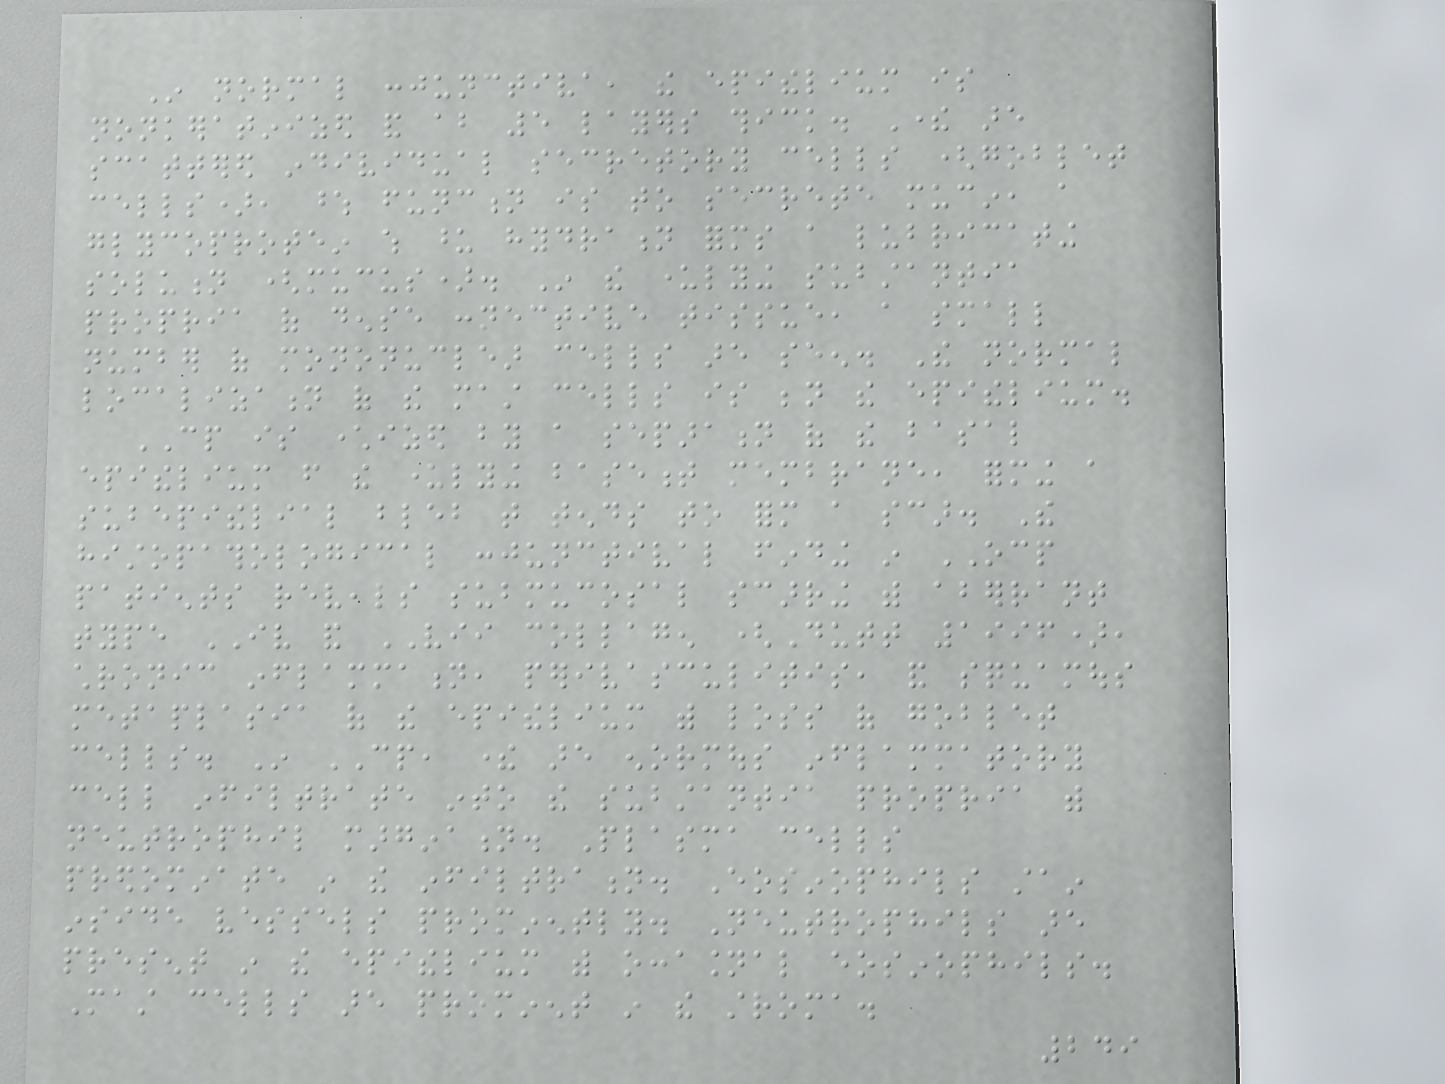In normal conjunctiva, the epithelium is
nonkeratinized and about 5 layers thick. There are
scattered individual secretory cells (goblet
cells), whose function is to secrete mucin, a
glycoprotein which upon hydration forms a lubricating
solution (mucus). In the underlying substantia
propria of dense connective tissue, a small
number of mononuclear cells are seen. The normal
localization of the mast cells is beneath the epithelium.
CP is characterized by a separation of the basal
epithelium from the underlying basement membrane, forming a
subepithelial bleb that tends to form a scar. The
histopathological conjunctival finding in OCP
patients reveals submucosal scarring with aberrant
type IV and VII collagen (Dutt 1996),
chronic inflammation, perivasculitis, and squamous
metaplasia of the epithelium with loss of goblet
cells. In CP, there are enormous inflammatory
cell infiltrate into the substantia propria with
neutrophil margination. Plasma cells
predominate in the infiltration. Eosinophils stain
inside vessels prominently. Neutrophils are
present in the epithelium with occasional eosinophils.
Mast cells are prominent in the stroma.
249
